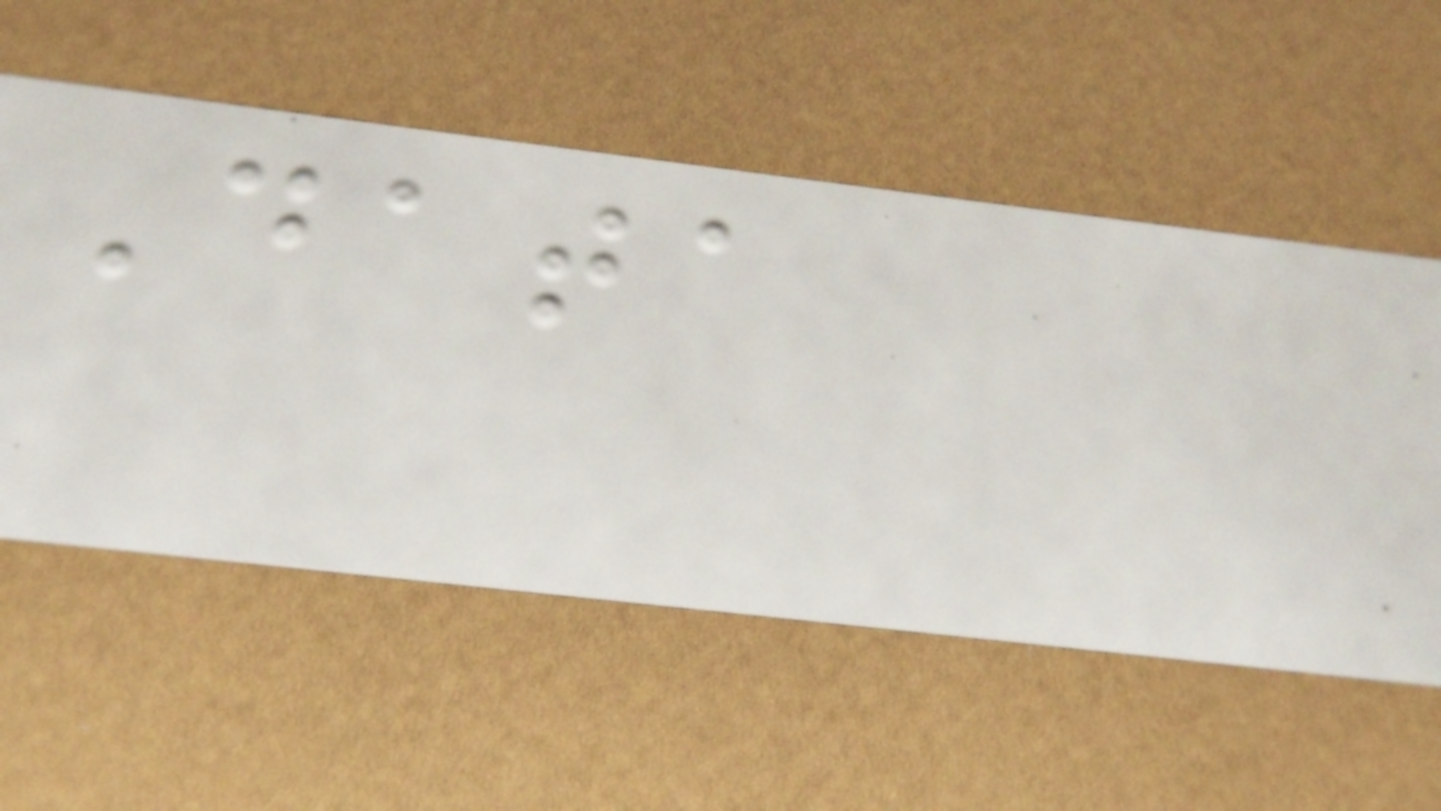Data
